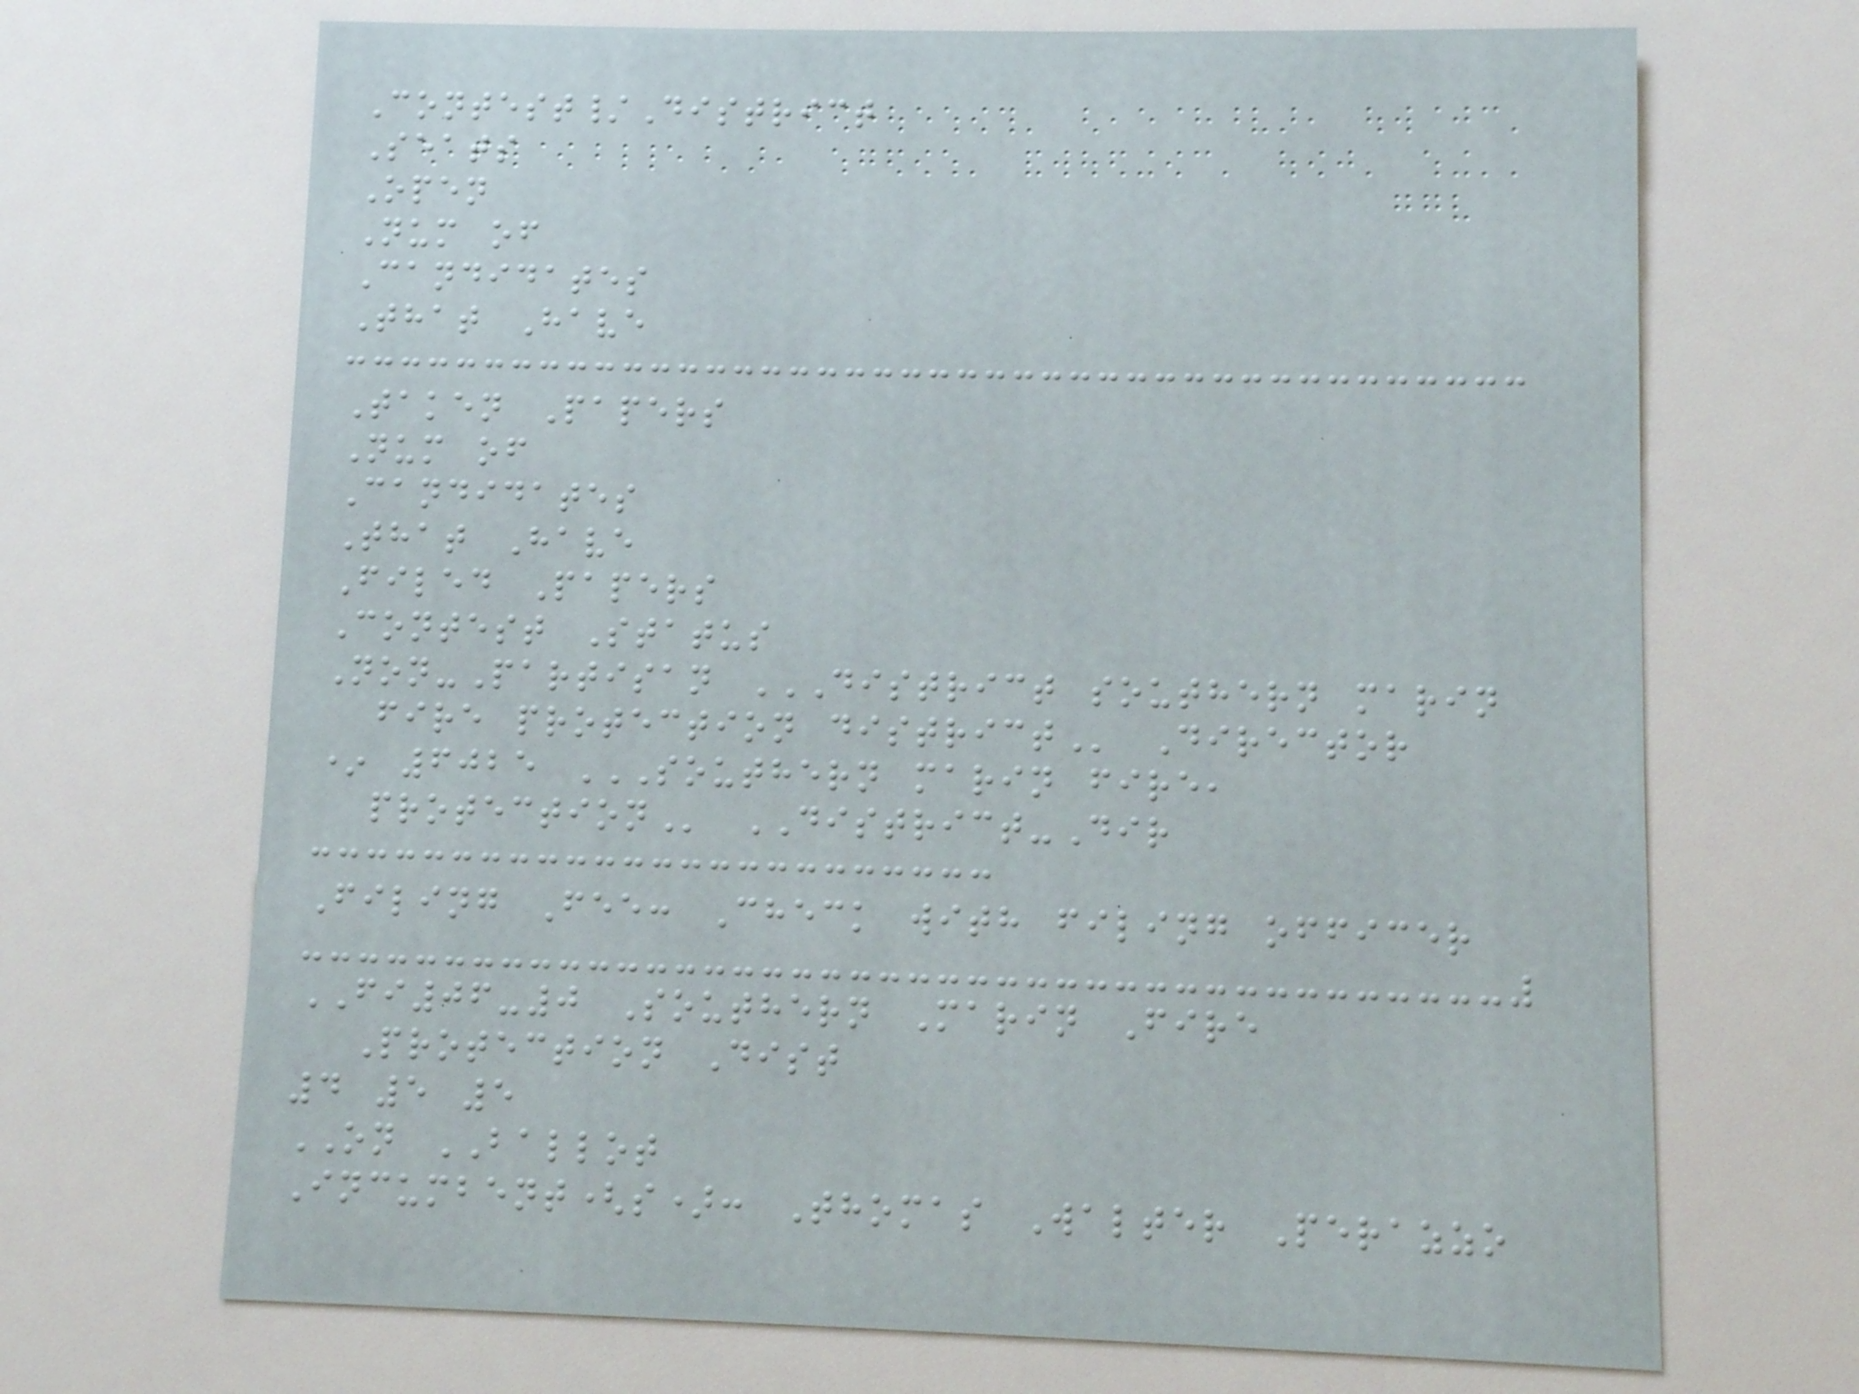Contest/District
Seats
Open
Num of
Candidates
That Have
Taken Papers
Num of
Candidates
That Have
Filed Papers
Contest Status
Non-Partisan DISTRICT SOUTHERN MARIN
FIRE PROTECTION DISTRICT Director
* 6025 SOUTHERN MARIN FIRE,
PROTECTION DISTRICT-Dir
Filing Fee: Check with filing officer
FI06-0 Southern Marin Fire
Protection Dist
4 5 5
ON BALLOT
Incumbent(s): Thomas Walter Perazzo
